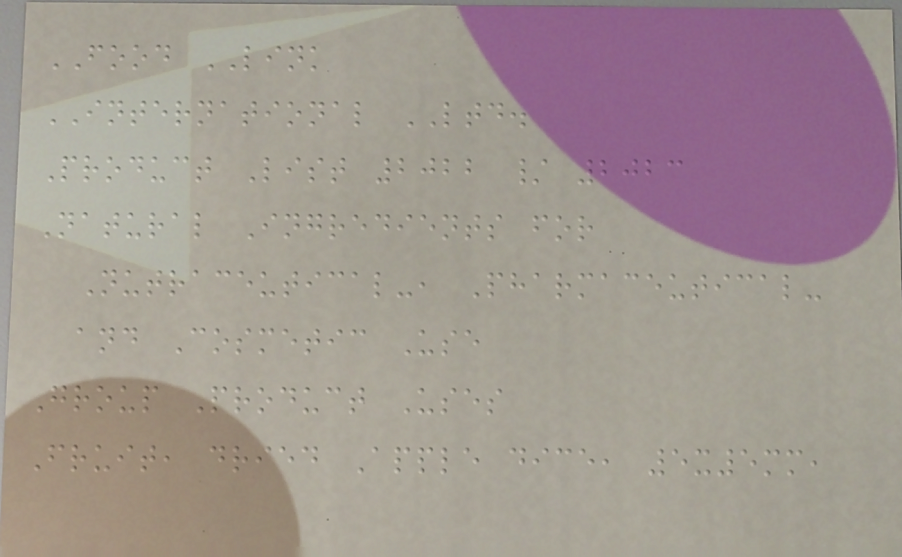FOOD LINK
INTERNATIONAL LTD.
Product List 2022 / 2023
Natural Ingredients for
Nutraceutical-, Pharmaceutical-
and Cosmetic Use
Group Product Uses
Fruit, dried Apple dice, 5x5mm,
